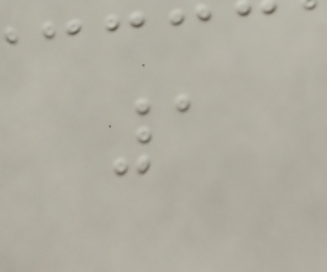1
